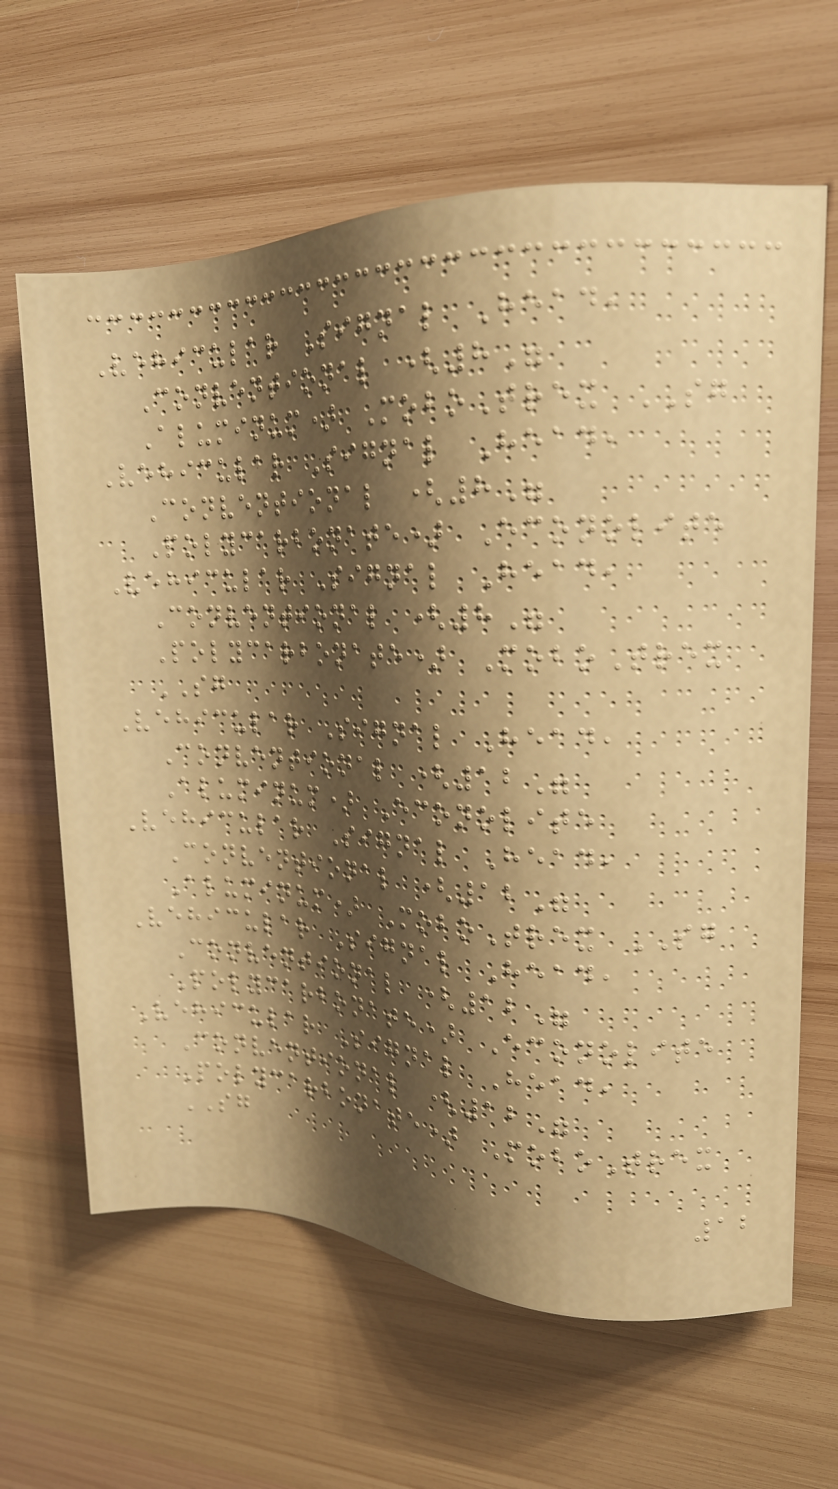Vehicular Signal Head,
Conventional (8"
Aluminum) MoboTrex SG
Vehicular Signal Head,
Conventional (8"
Polycarbonate) Econolite
Vehicular Signal Head,
Conventional (8"
Polycarbonate) MoboTrex
SG
Vehicular Signal Head,
Conventional (12"
Aluminum) Econolite
Vehicular Signal Head,
Conventional (12"
Aluminum) MoboTrex SG
Vehicular Signal Head,
Conventional (12"
Polycarbonate) Econolite
Vehicular Signal Head,
Conventional (12"
Polycarbonate) MoboTrex
SG
12
